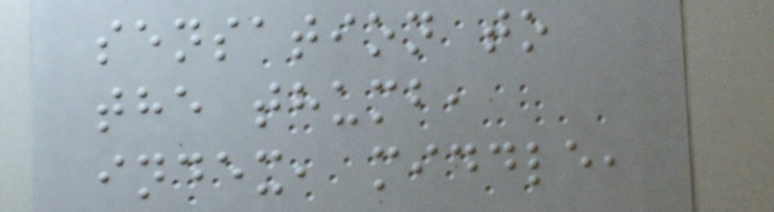sensation to
the thumb,
index, middle,
